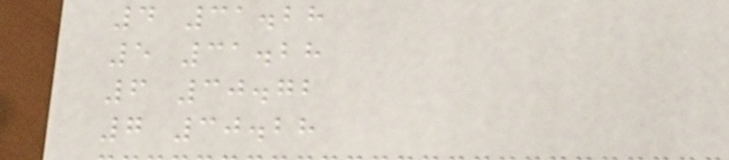4 31.28
5 31.28
6 30.72
7 30.28
